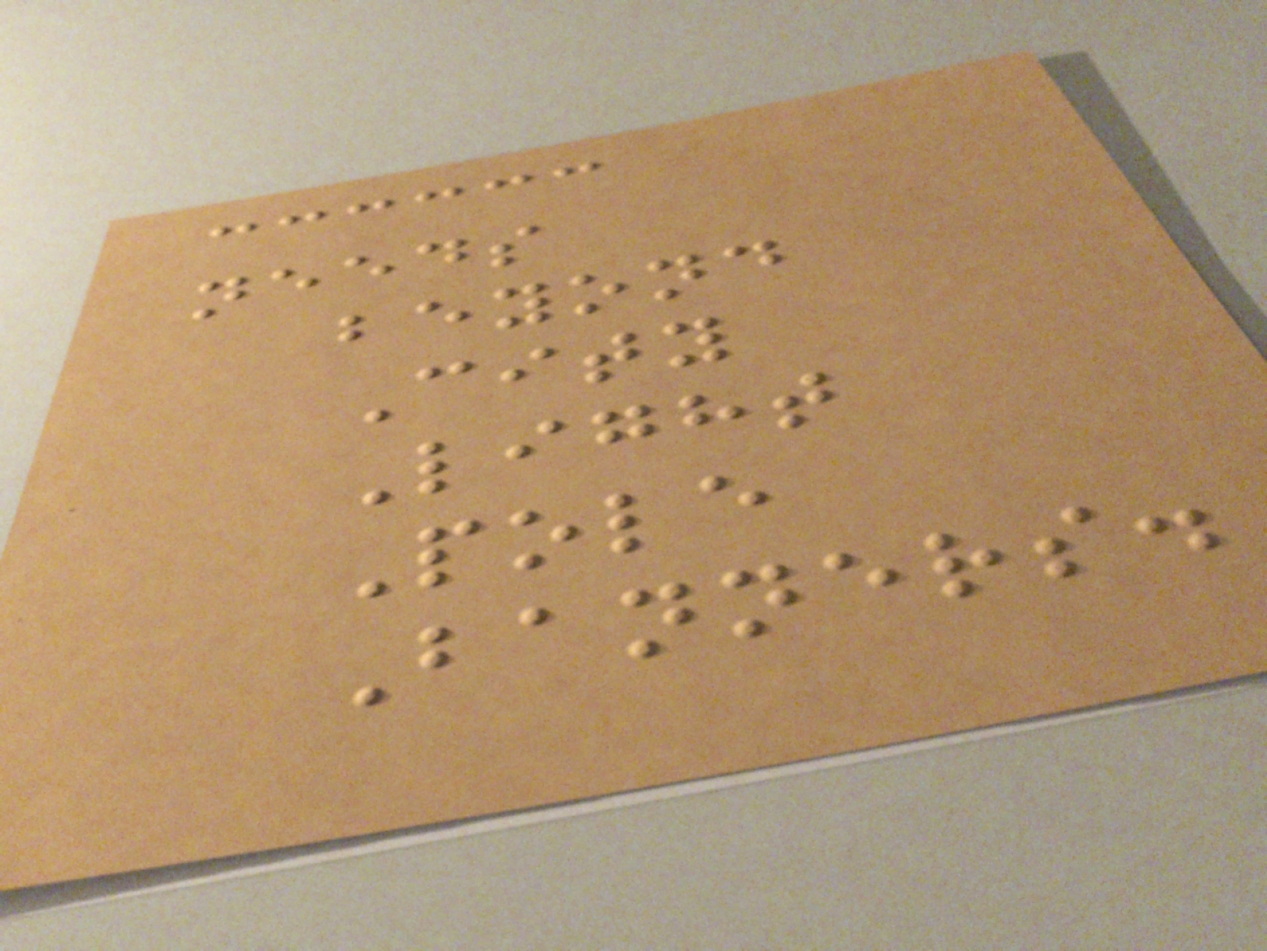needs
beyond
City
Light
Pole
Banners.
